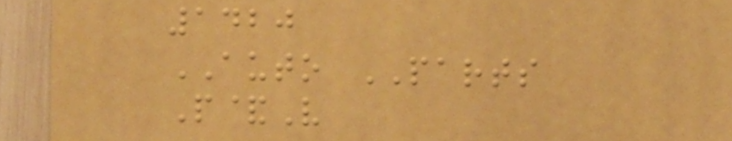1420
AUTO PARTS
P&V
